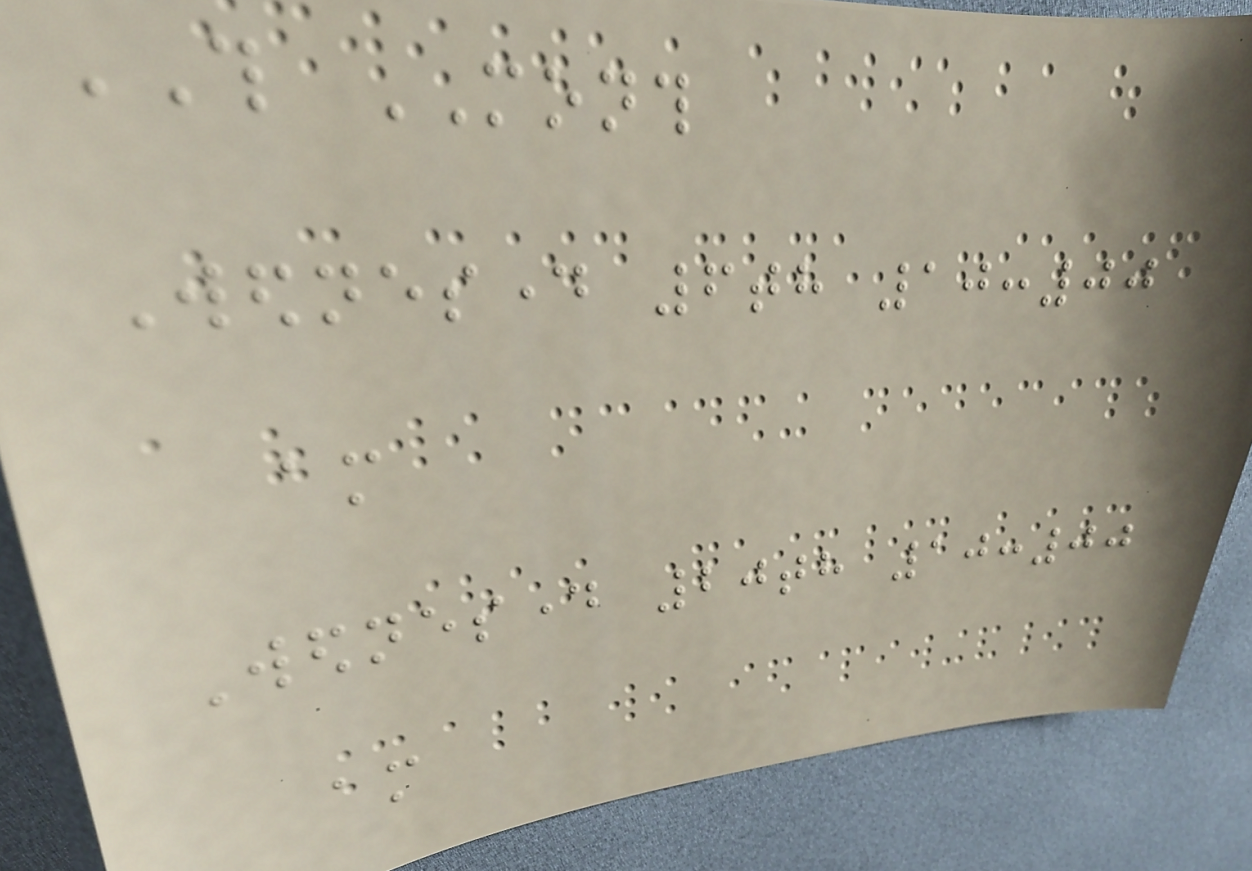THIS MONTH
Wednesday 6th 10:00
am
Wednesday 20th 10:00
am
